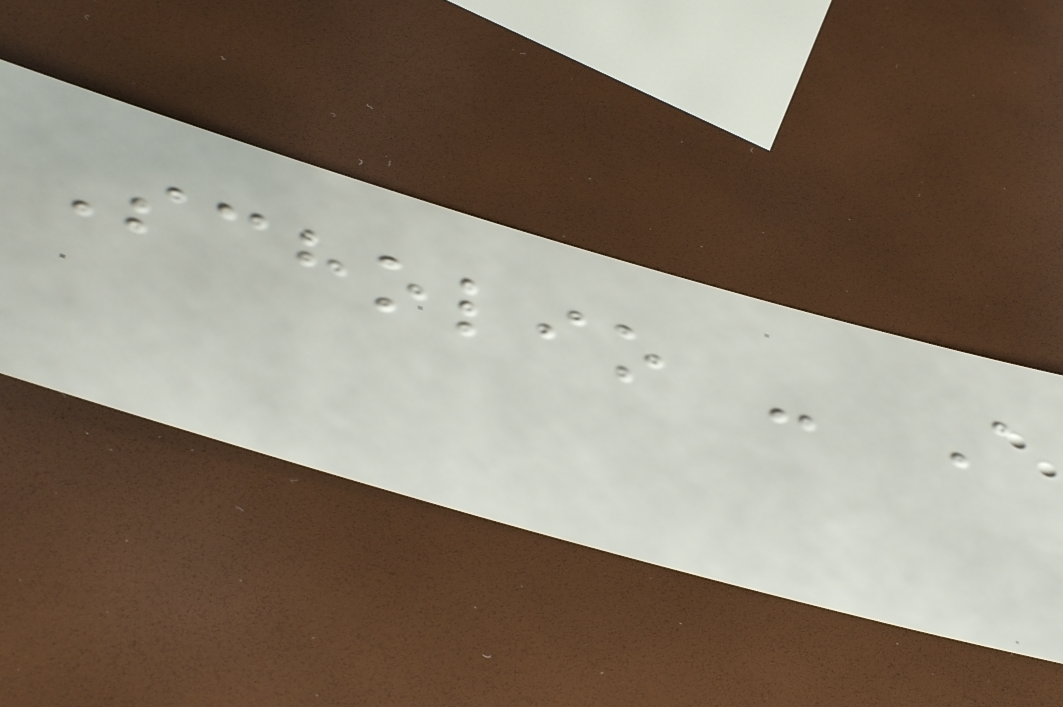Scholio - A
